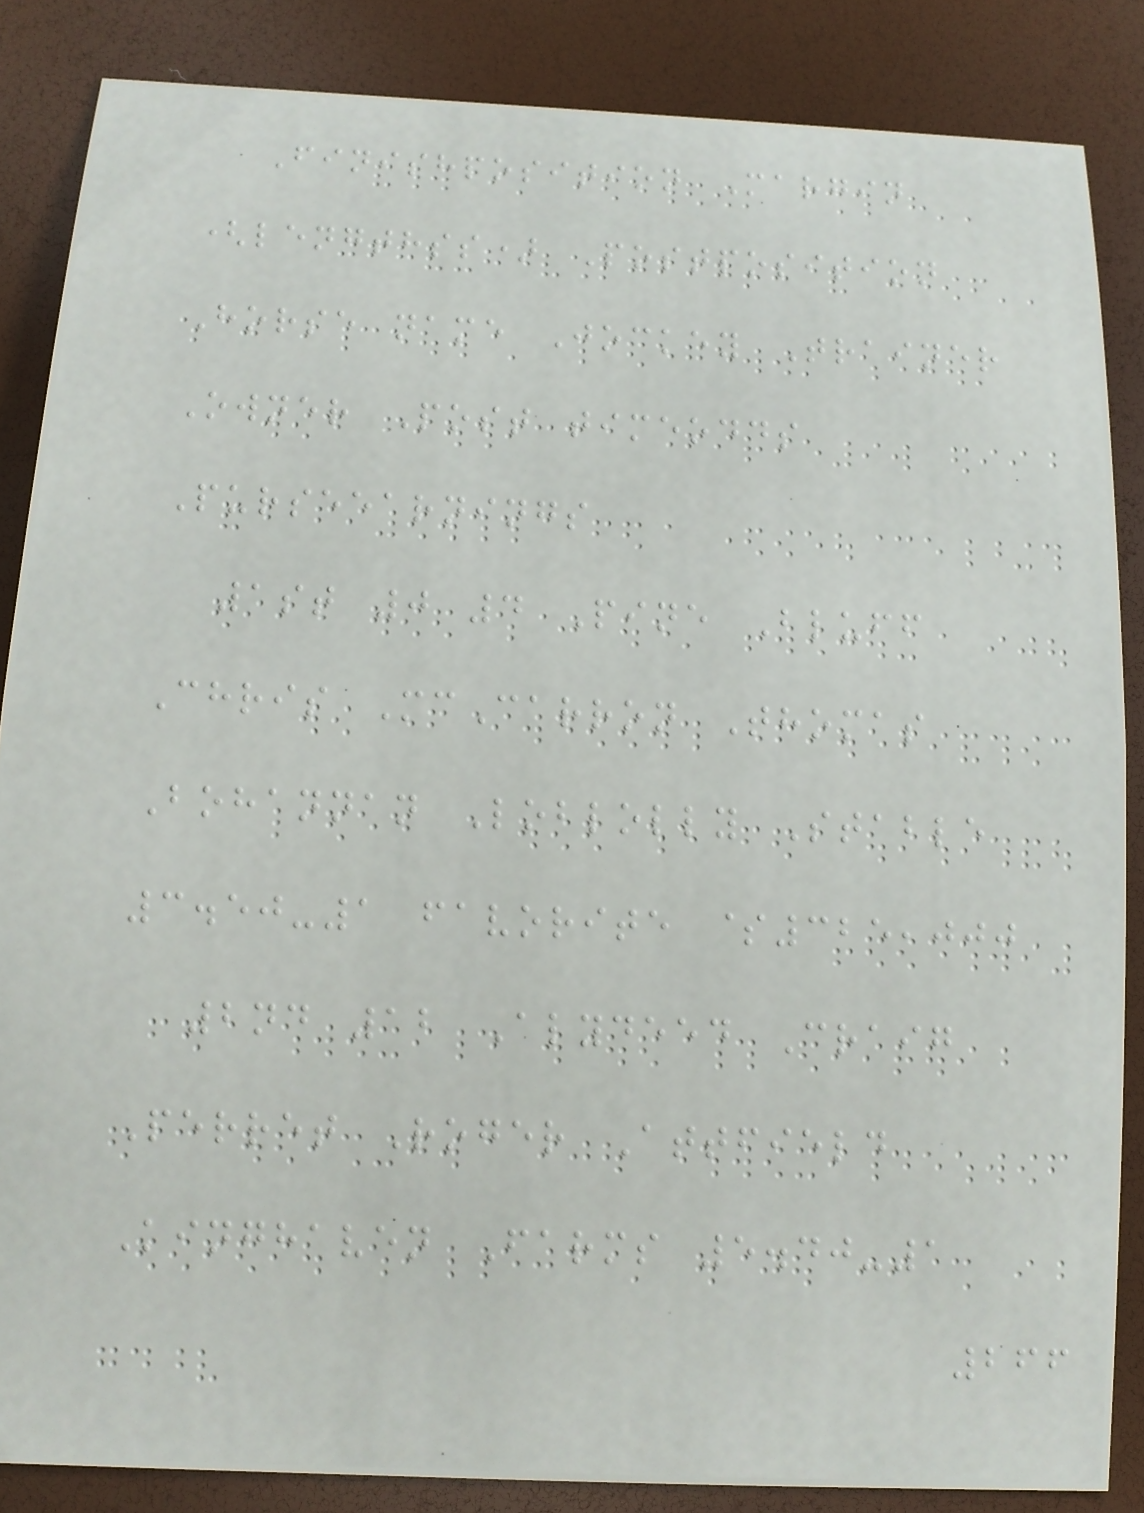Finishposition Margin
(lengthss) Postposition
Horse name Jockey Trainer
Owner Post timeodds
Purseearnings
1st 0 4 Pine Bluff
Chris McCarron Thomas
Bohannan Loblolly Stable
3.50-1 favorite $325,000
2nd 12 Alydeed Craig
Perret Roger Attfield
Kinghaven Farms 5.40-1
266
